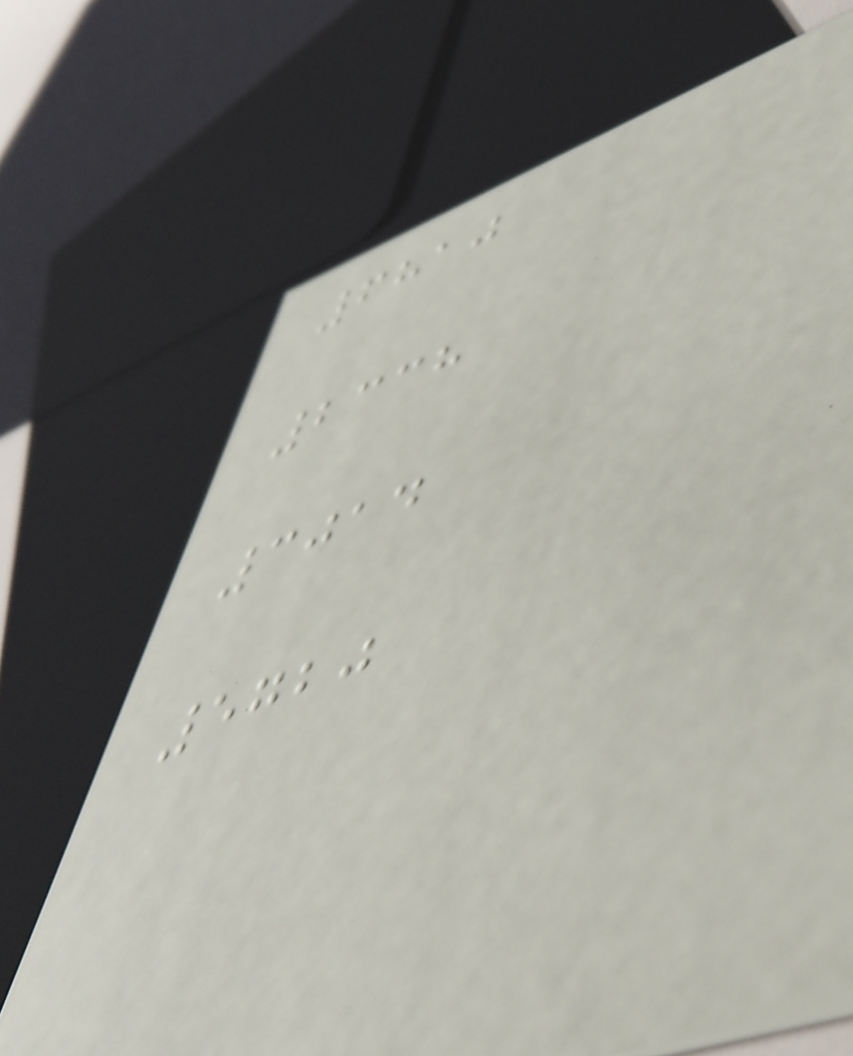6810
2338
3014
5720
